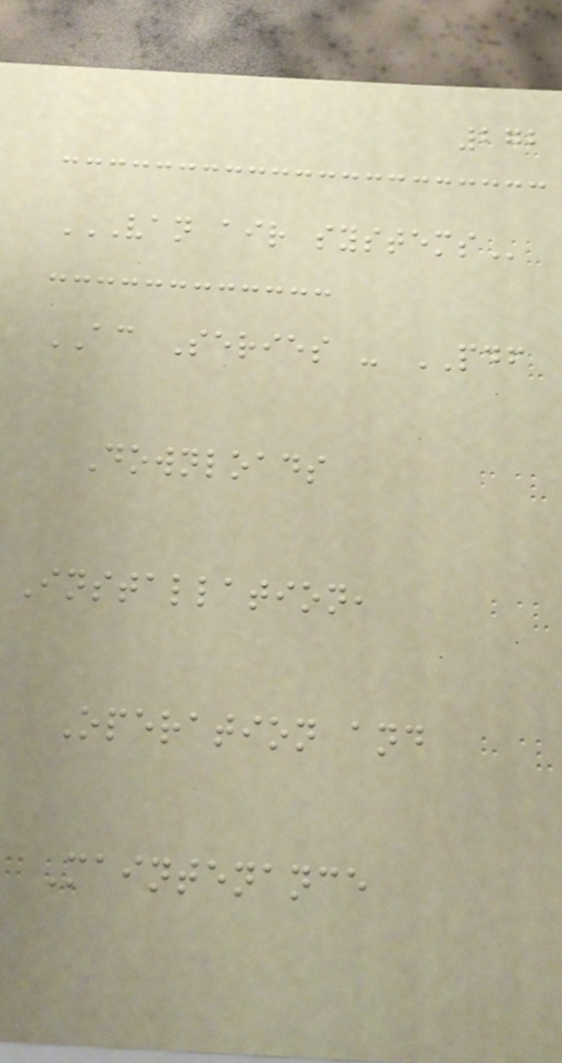272
VAN AIR SYSTEMS
AC Series - PDF
Downloads
Installation,
Operation and
Maintenance
